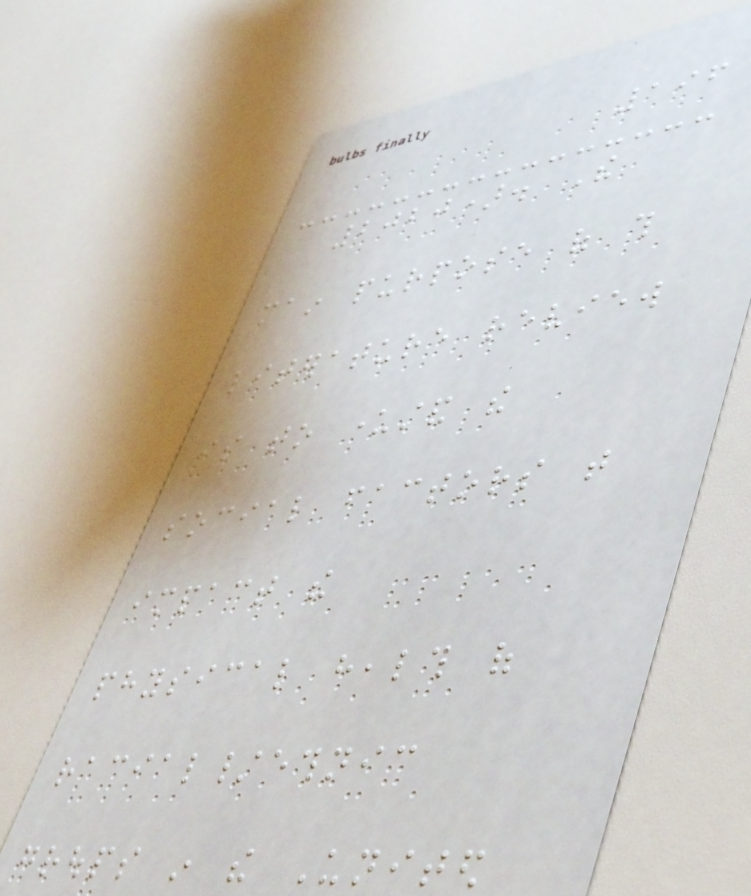196
2020). The
main purpose of this
literature review
is to understand the
social factors that
impact the
physical health of
racial/ethnic
groups in the United
